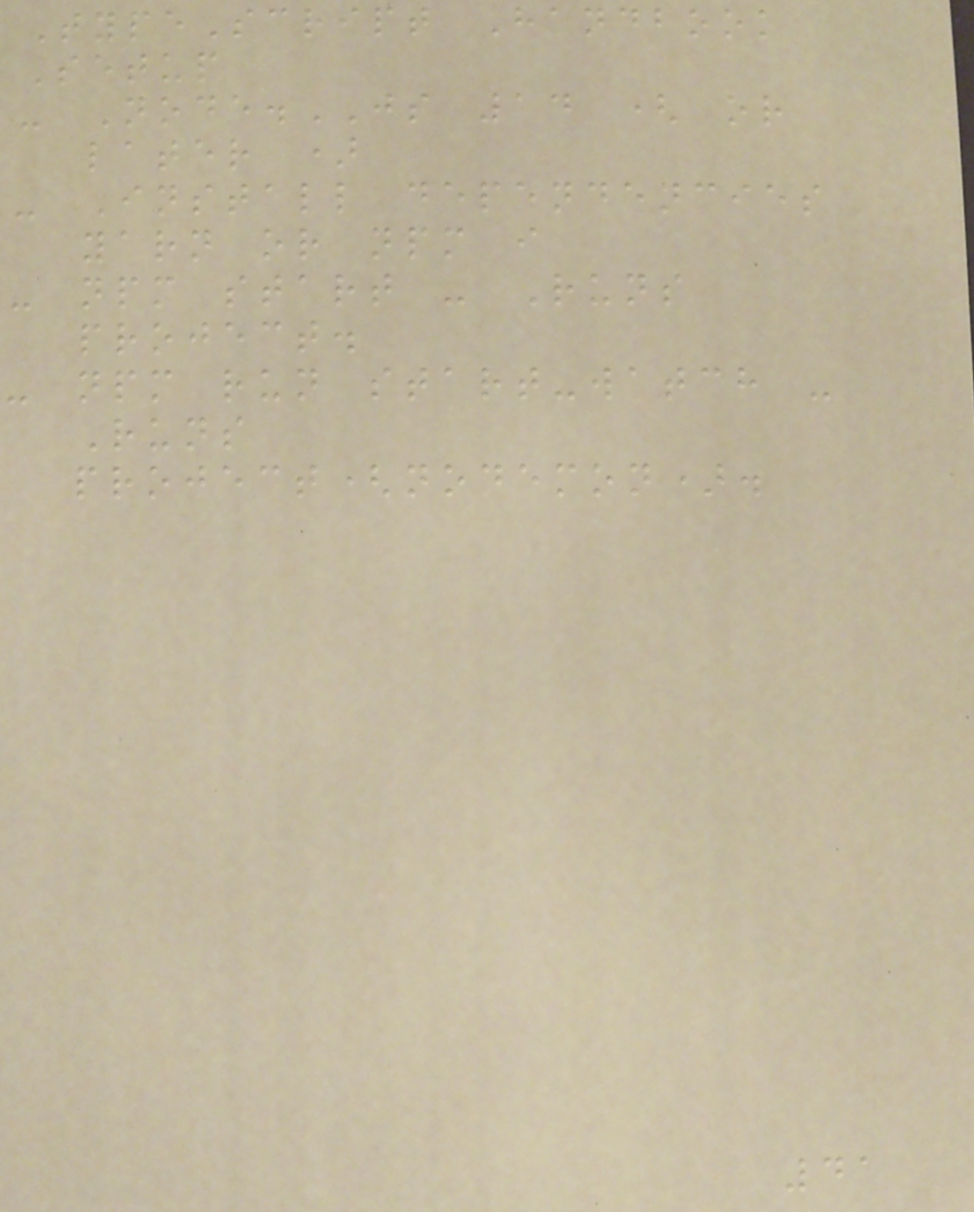TypeScript Handbook
Setup
- Node.JS 14 ( or
later )
- Install dependencies
yarn or npm i
- npm start - Runs
project.
- npm run start-watch -
Runs
project(nodemon).
41
